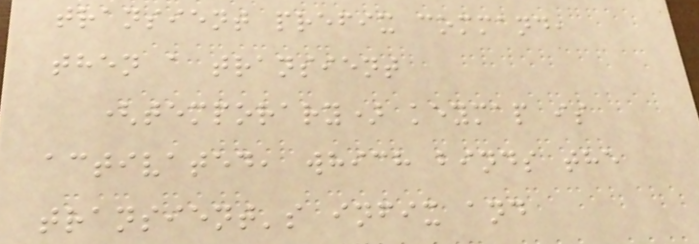transient prefix command,
then a transient
(temporary) keymap is
activated, which binds the
transient's infix and
